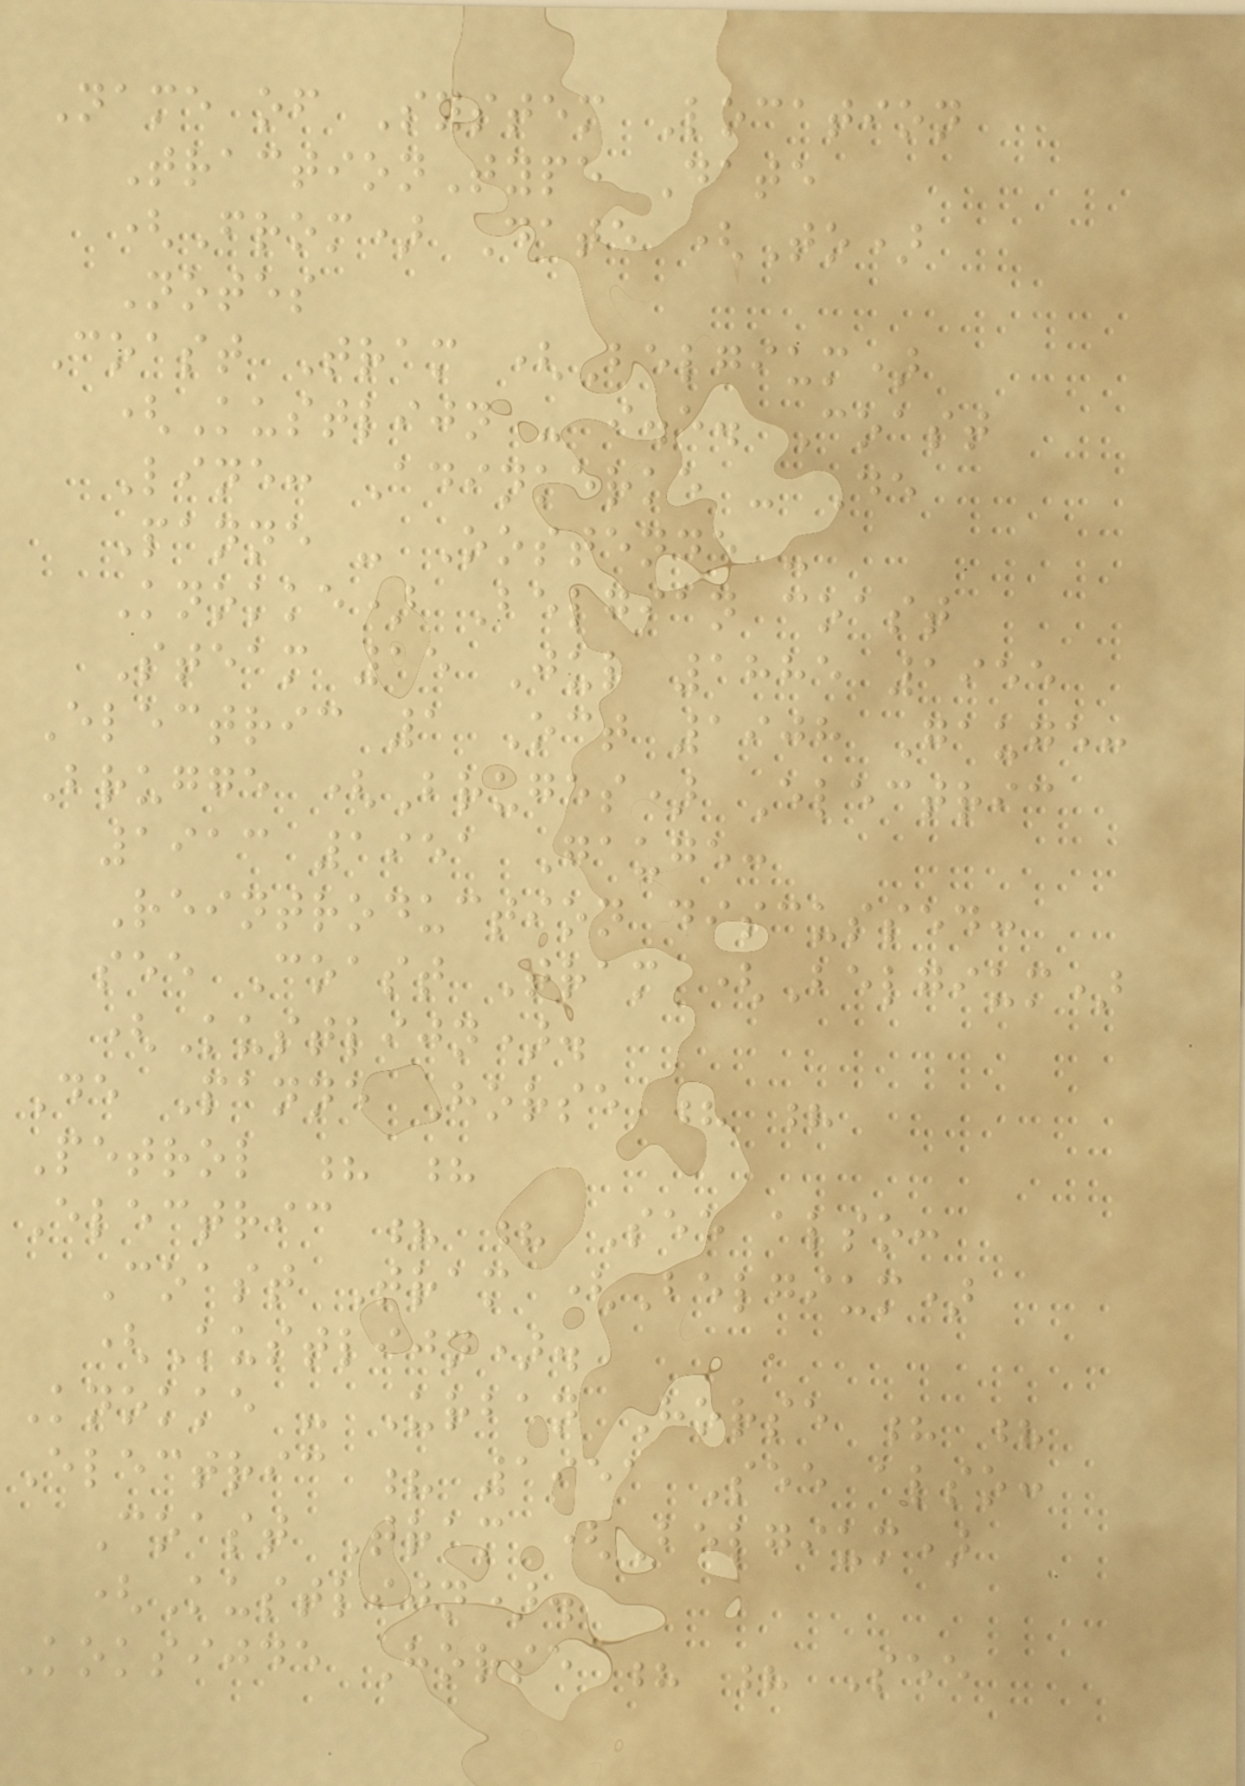Name of System Location
TractionType Date
(From) Date (To)
Notes
Coast Tram (Belgium)
(Kustlijn - i.e. Coast
Line: Adinkerke - De
Panne - Oostende -
Knokke) Belgian coast
Steam 15 Jul 1885 1955
Electric 1 Oct 1908 Gauge:
Brugge (Bruges) Electric
1913 1951 Gauge:
Reintroduction discussed:
see Coast Tram (Belgium)
(Kustlijn).
De Panne Horse ? ?
Petrol ? ?
Electric ? ? See also:
Coast Tram (Belgium)
(Kustlijn).
Knokke - Urban Horse ? ?
Electric ? 1951 See also:
Coast Tram (Belgium)
(Kustlijn).
Koksijde Horse ? ? See
